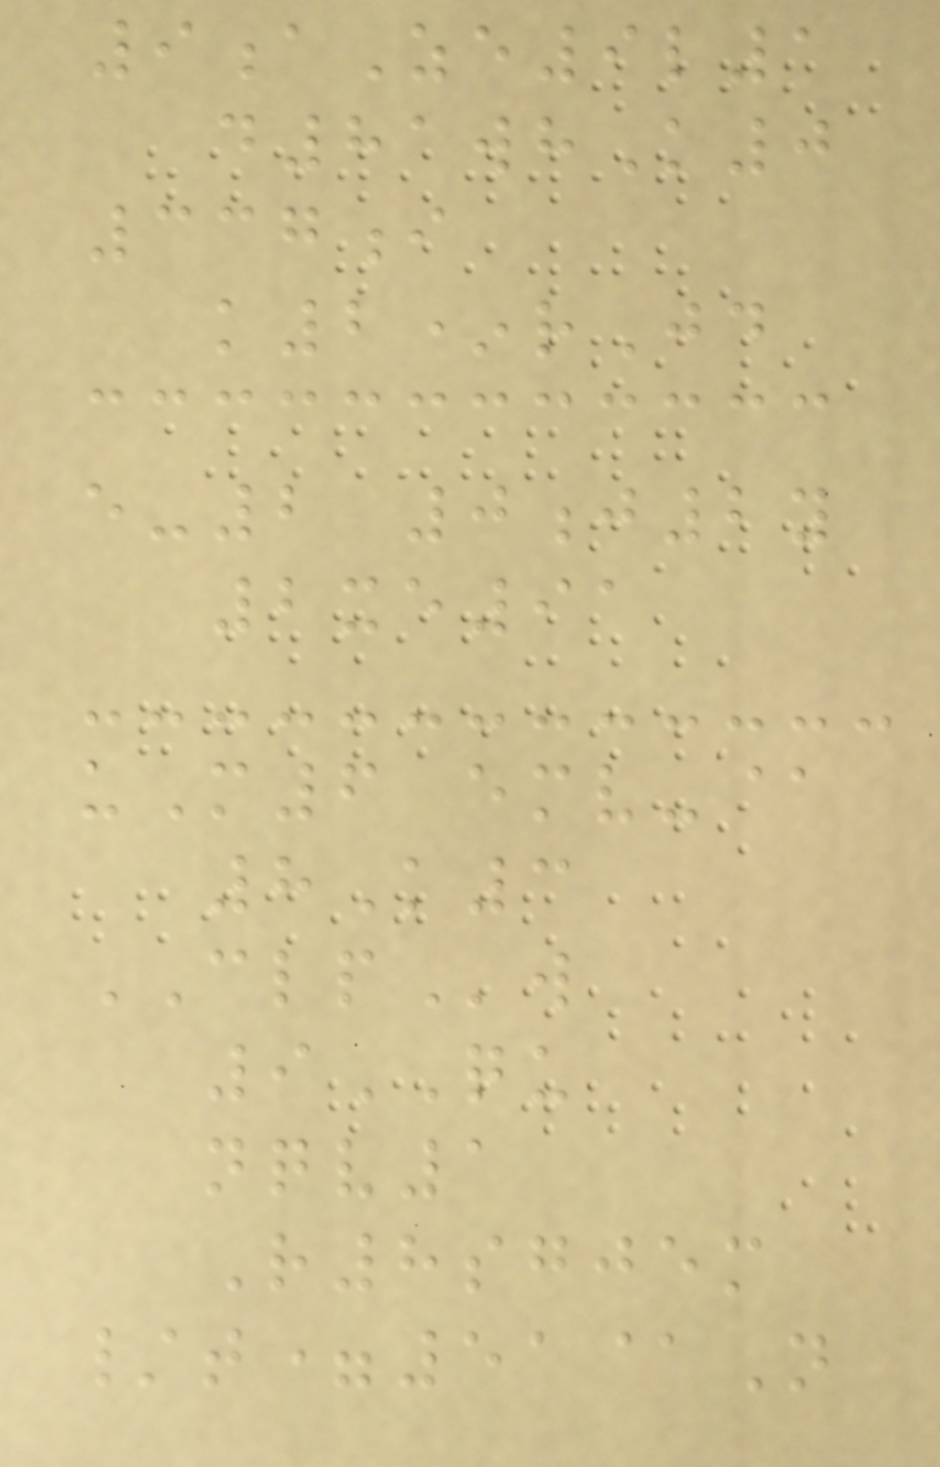9aZe9l1
d81whK0
337i
k2*rJd
e-2 0j2y
2xe91
uM6 emv-@
8K3
CLPw
9QU
nqv1
R8sgjem
/t=51@N
